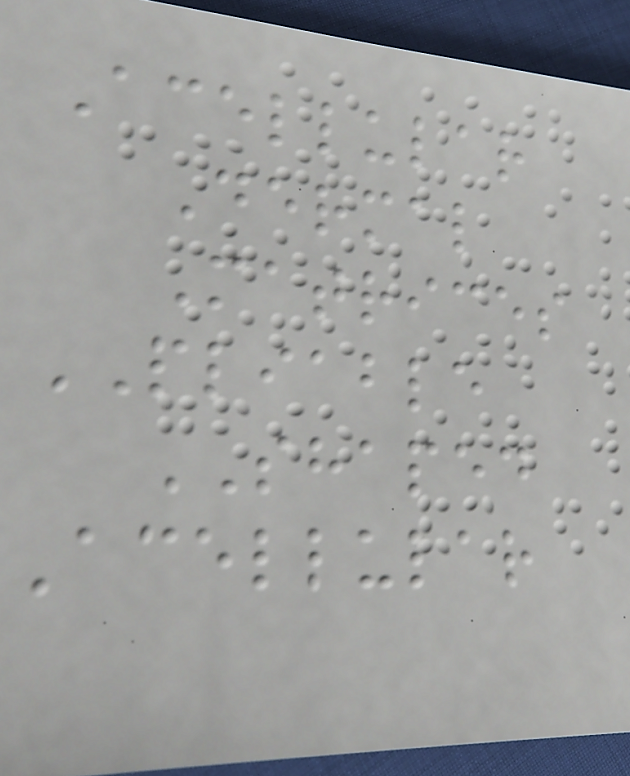Acellular
Dermal
Matrices
PLIABLE
SHAPED
Acellular
